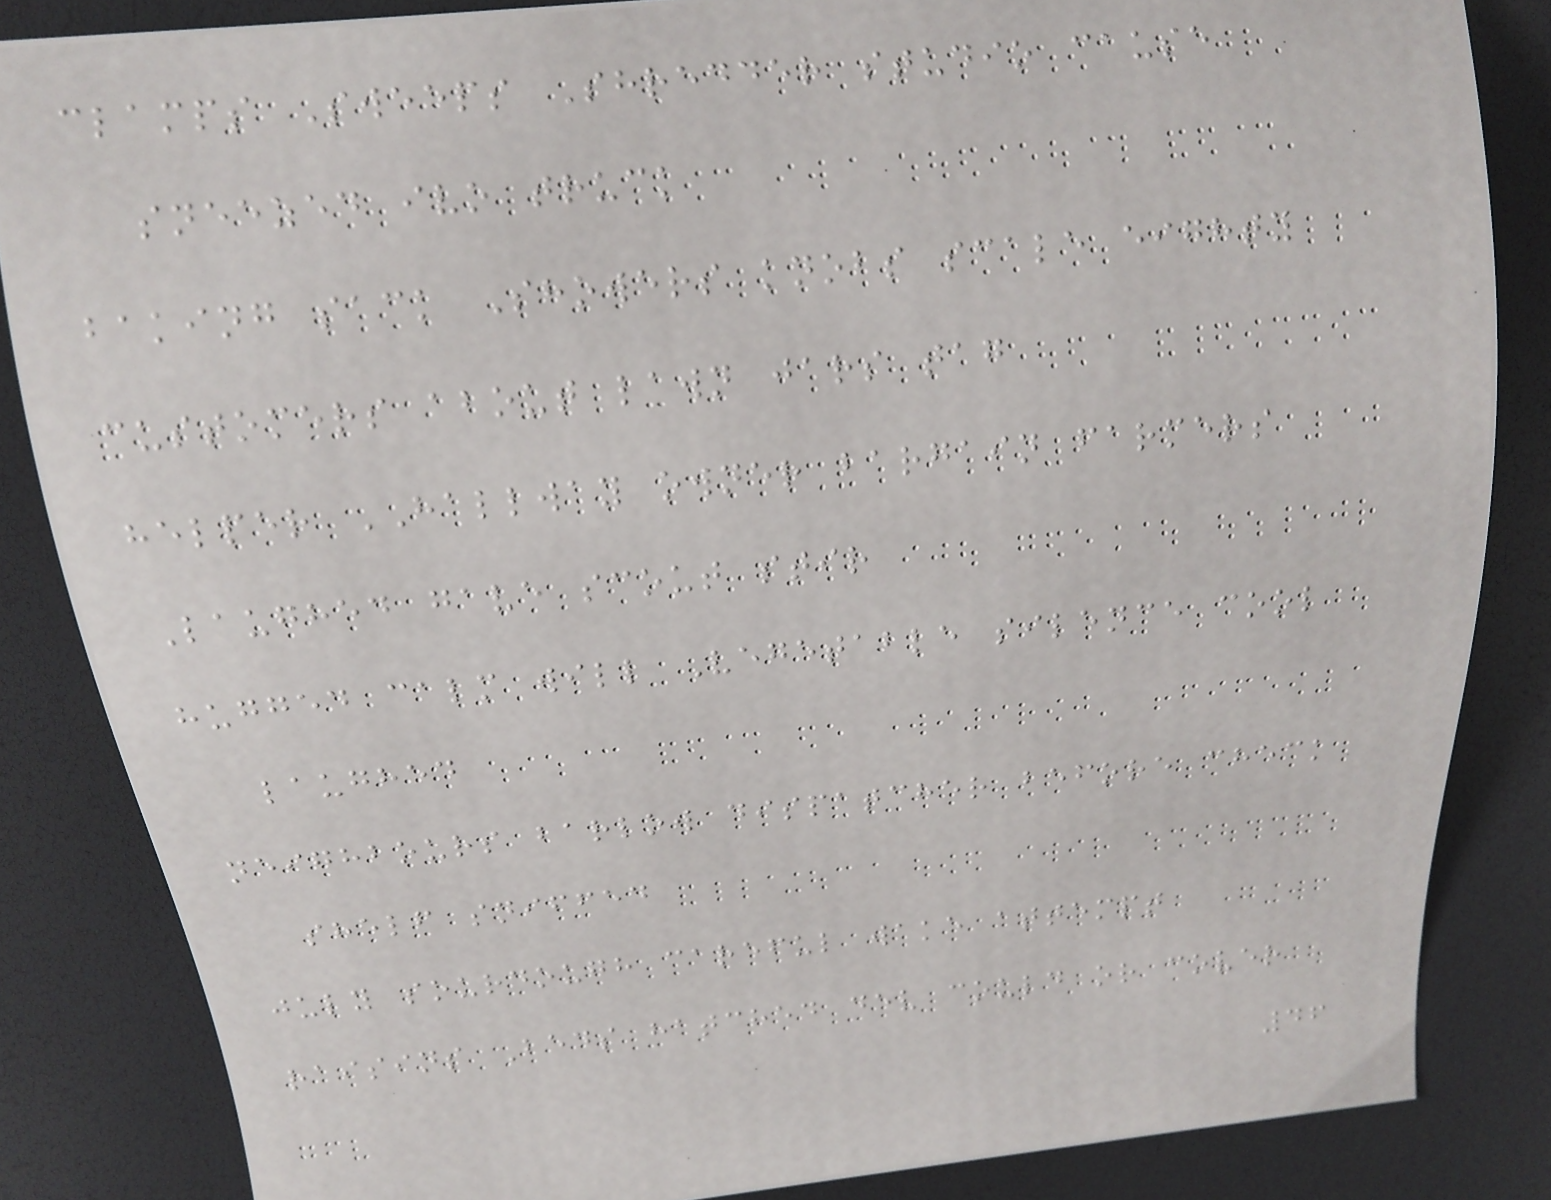clamps Sweeps Shredder studio cause
sneezed ivo truck
baking sack Showers knobs scale eighty
customers about lawn jars tag
helper HALLWAY owner bargain farmers
Laughed gave scout stir
hugged calm will Vegetable silence cool
laughed
neighbours barlow dispatcher before check
shelf sniffed
july sourdough careful wake attempt
raisins Beds hatched dev could or cover
46
